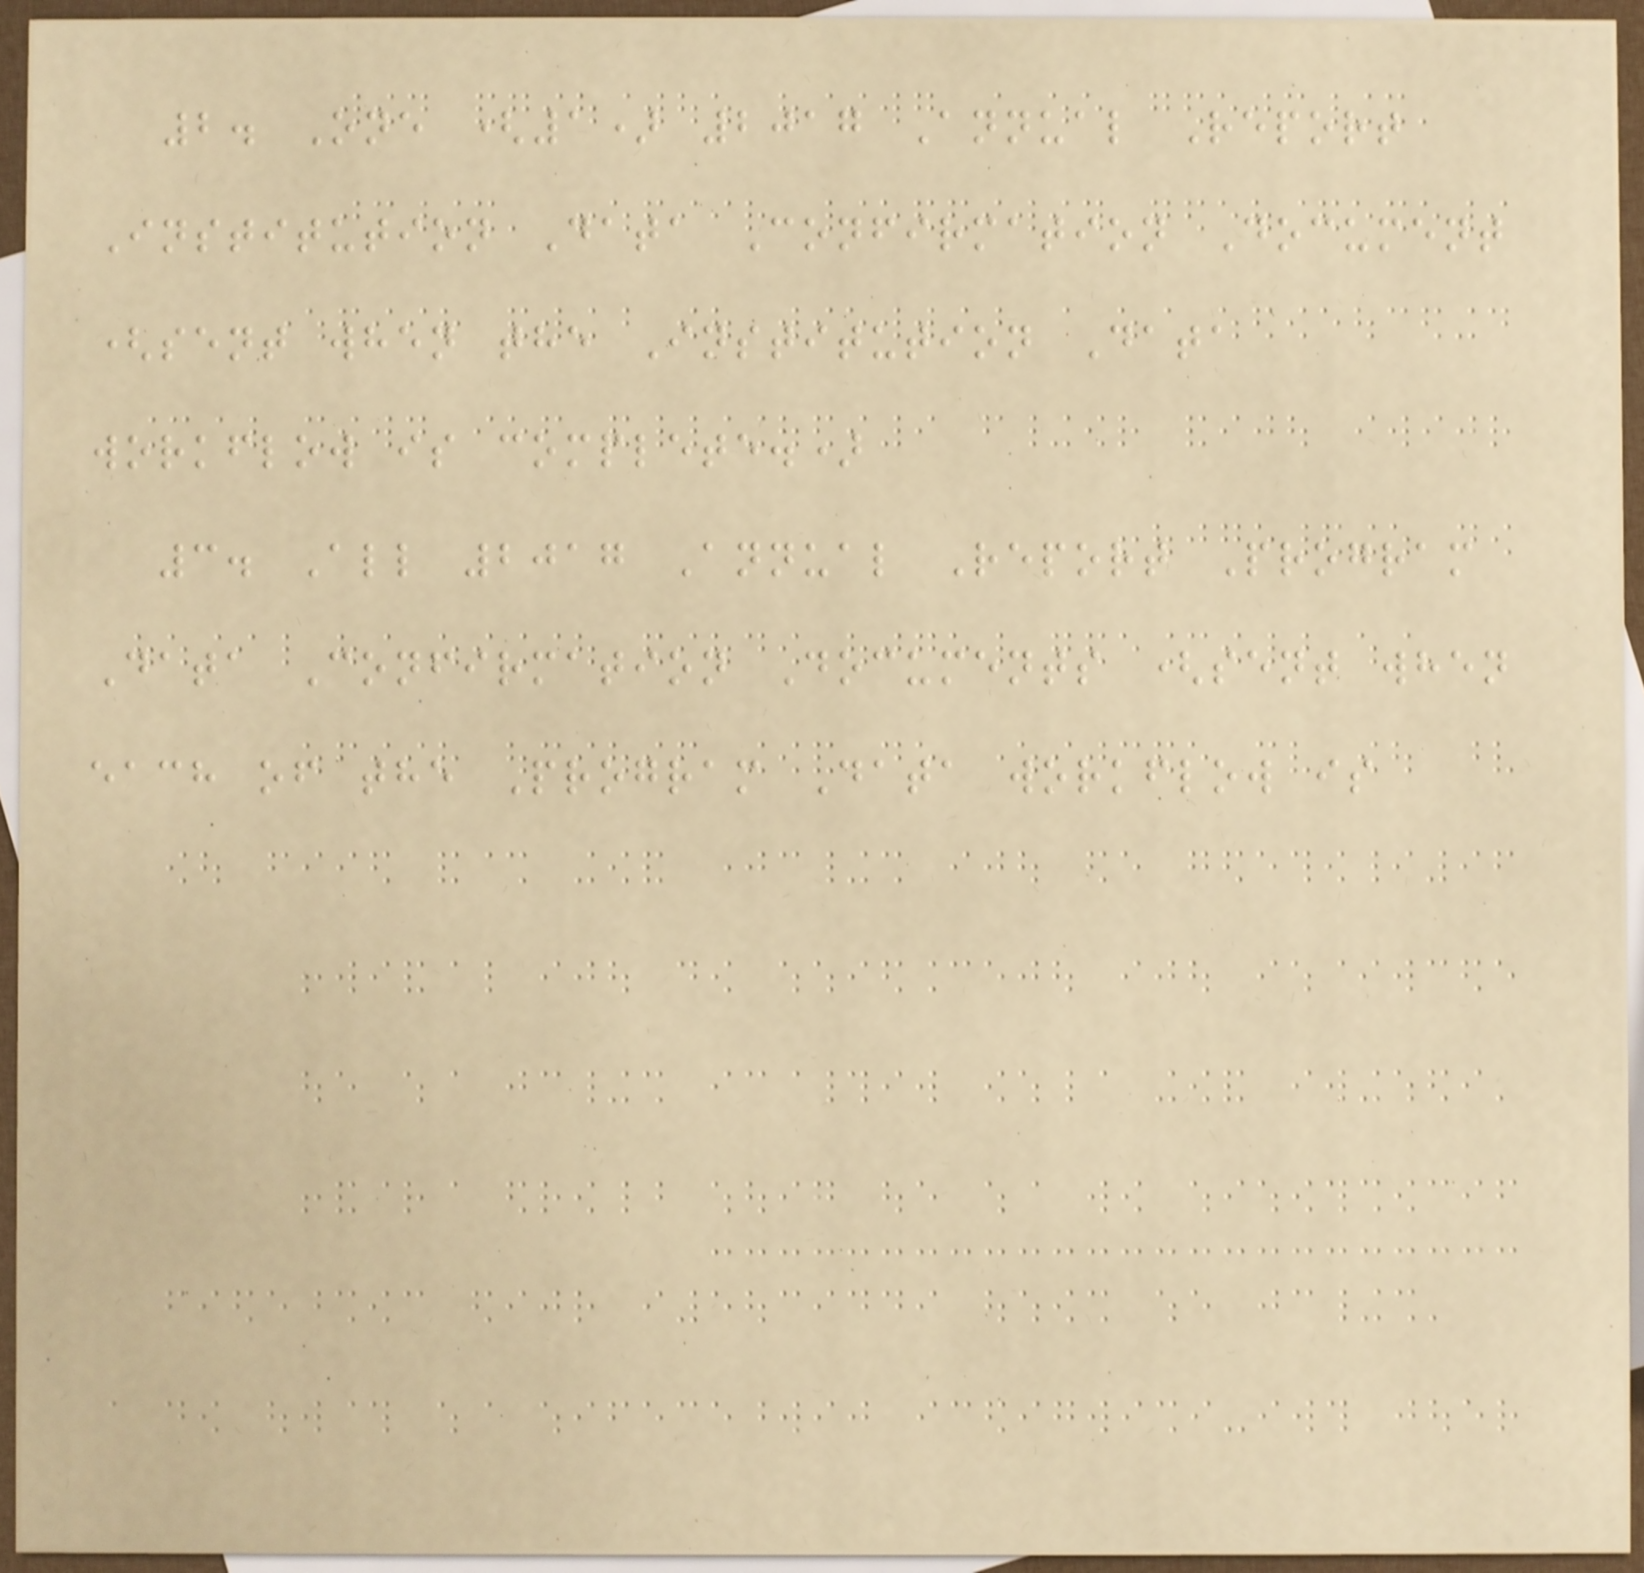2. One (1) 2017 Annual Report
Institution Data Confirmation Document
(sent when the Institution Data
workflow is complete.)
3. All 2017 Annual Report Program
Data Confirmation Documents (sent when
each of the Program Data workflow is
